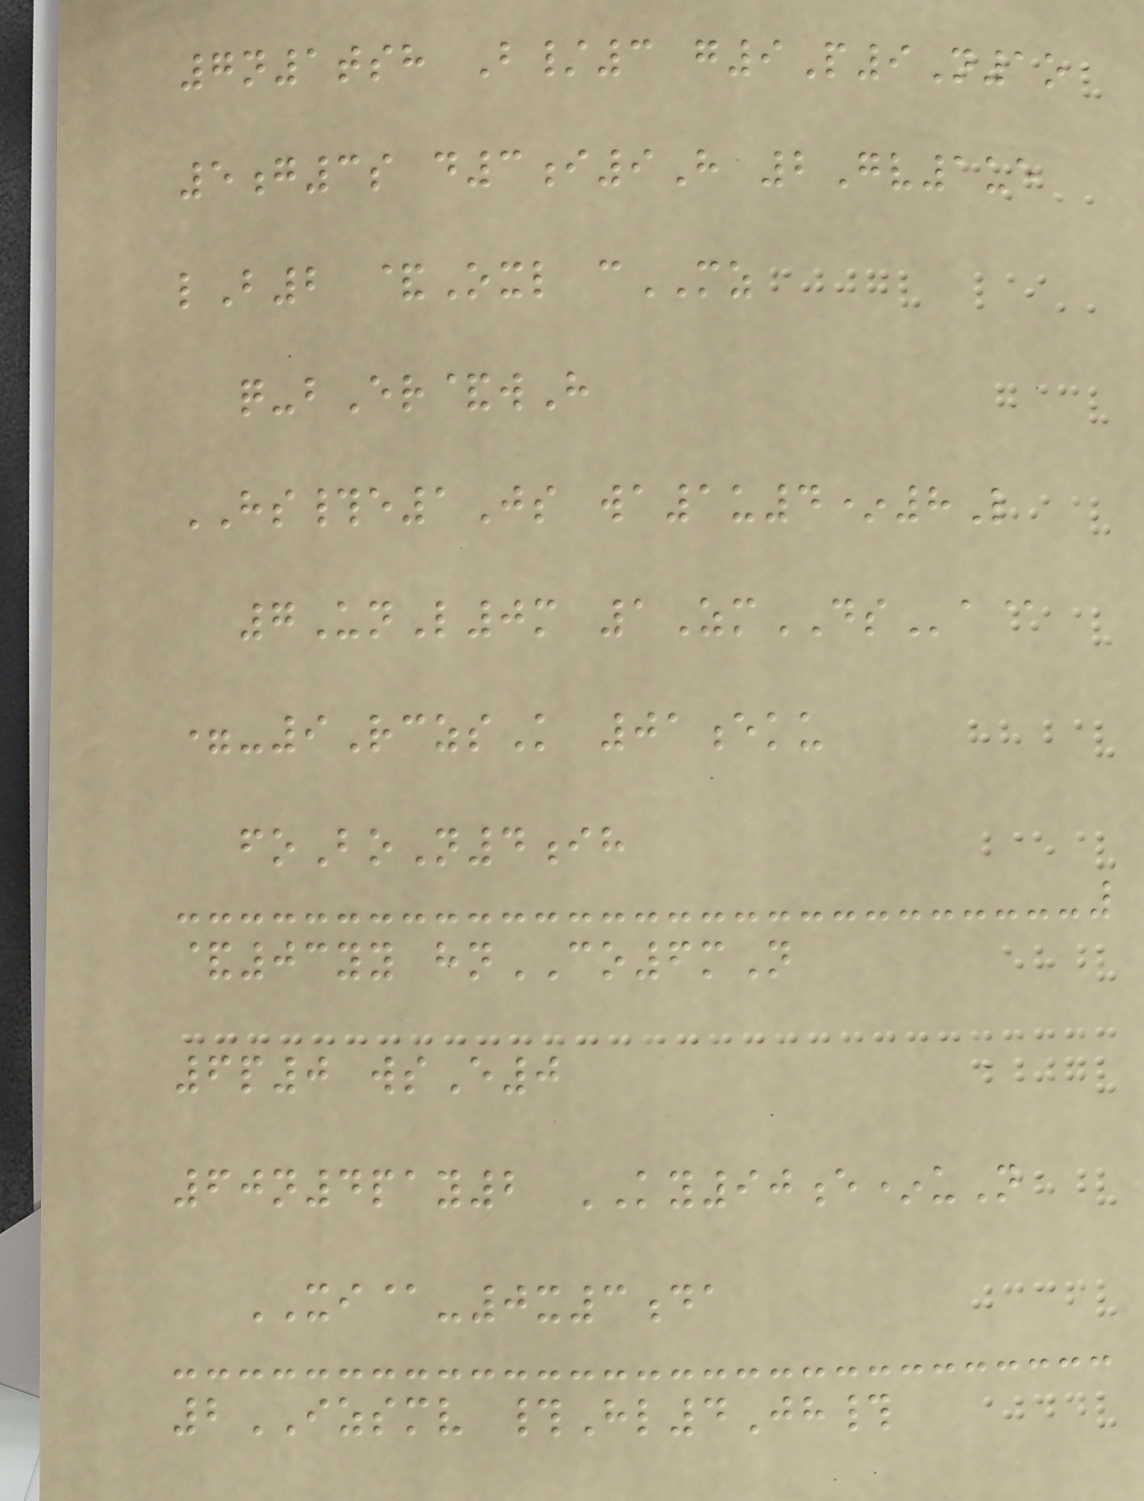7n1tsh B/3 g9P9N1o
5g3s d3i9H 2Gv1ue
lB2 &Oxl cMZ
q-bEr&wH
HS#e1Js wa1u4*8L
7UnL0m 1ZmDSa@
=-9RczsK 01eku
foBoN4ih
&03yy hnCO6mN
6p0 wsE0
60n4pay2 KY90e*uN
XI@-0x3da
2IZSMV #Hl4Jh#
